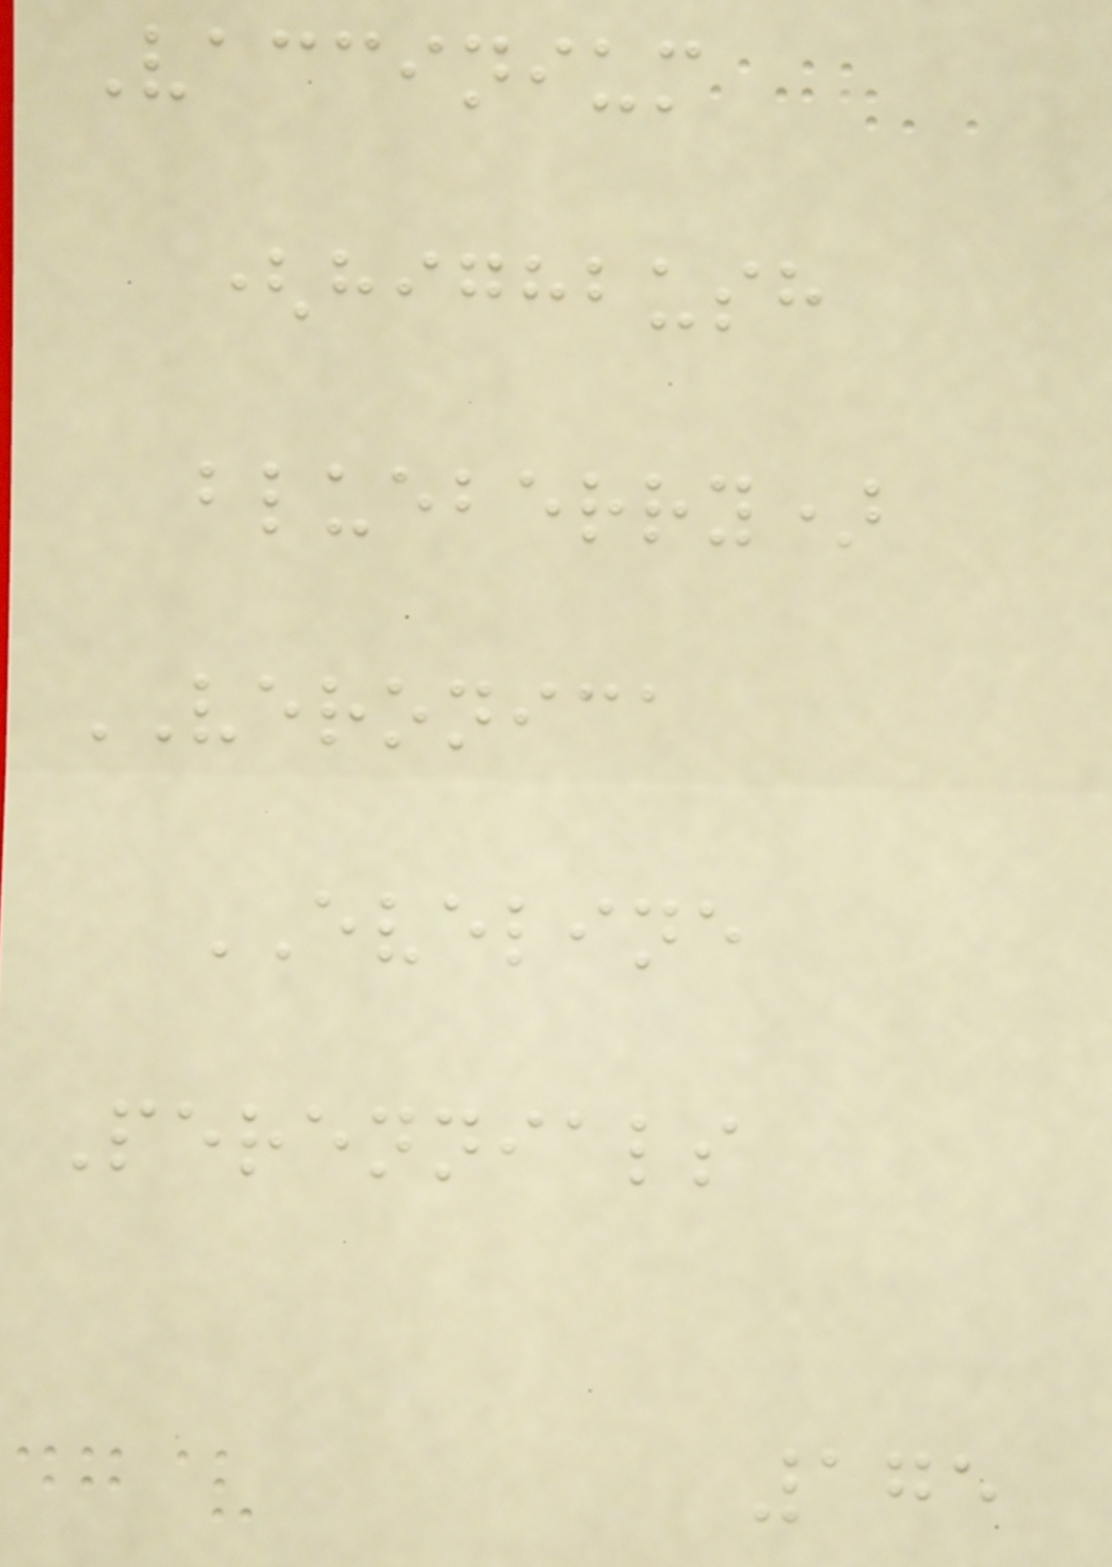Vaccinium
(highbush
blueberry)
VERONICA
EVELINE
Perennials
175
